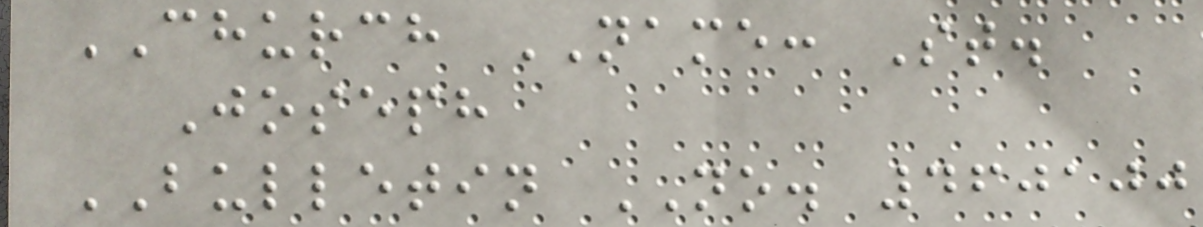CHURCH NAME: St.
Joseph
BULLETIN NO. 460100
